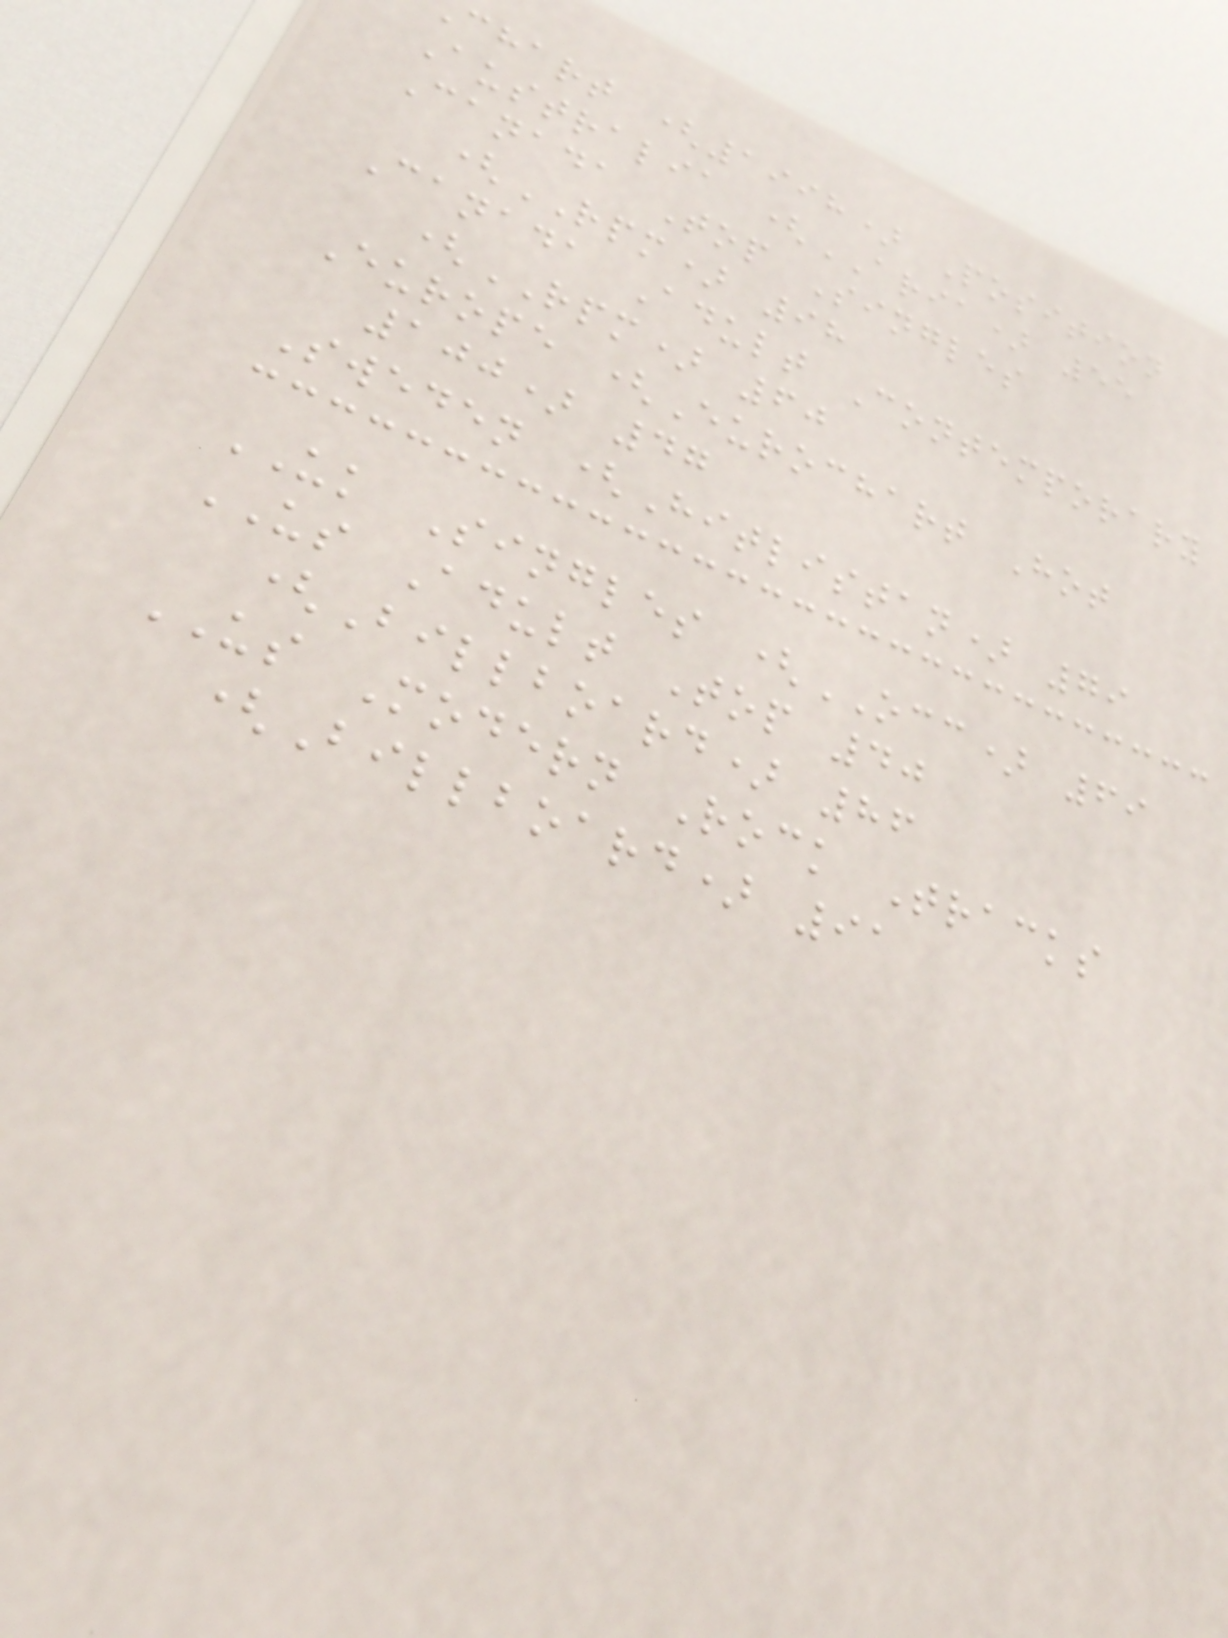chart (1998) Position
Australia (ARIA) 55
Canada Top Singles
(RPM) 98
Canada Adult Contemporary
(RPM) 60
Europe (Eurochart Hot
100) 47
Sweden (Hitlistan) 79
UK Singles (OCC) 69
US Adult Top 40
(Billboard) 86
US Modern Rock Tracks
(Billboard) 91
